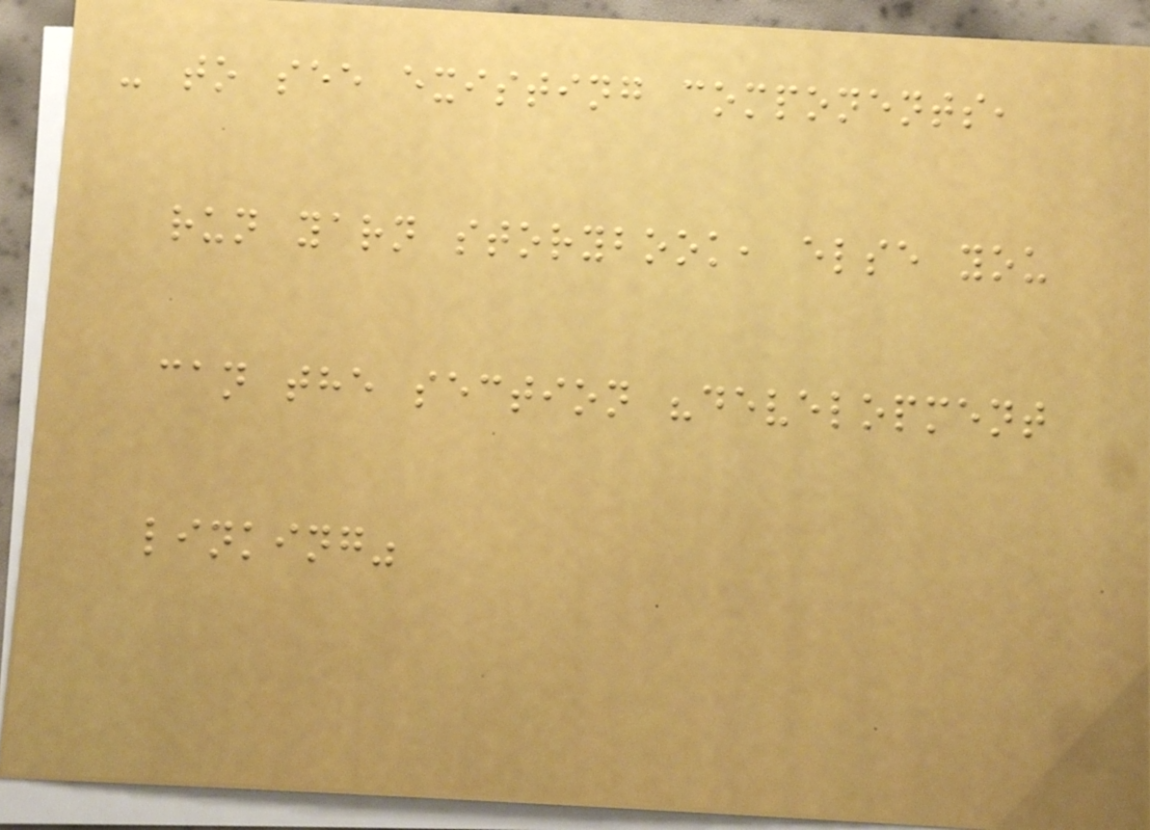- to see existing components,
run yarn storybook, else you
can the section "development
linking"
